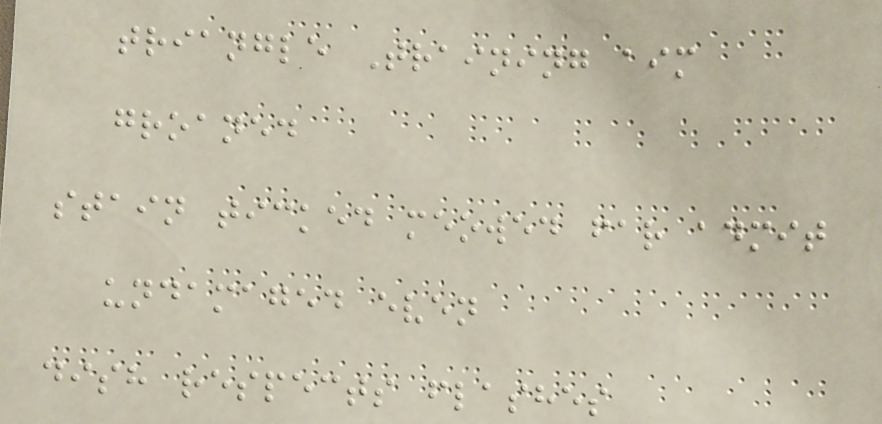triangle Training aim
groaned
stain ticked meowed far admit
undamaged even
dish respects flashes
